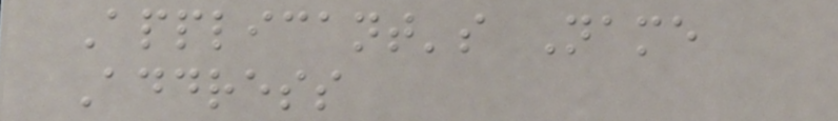Applicant's Name
Address
